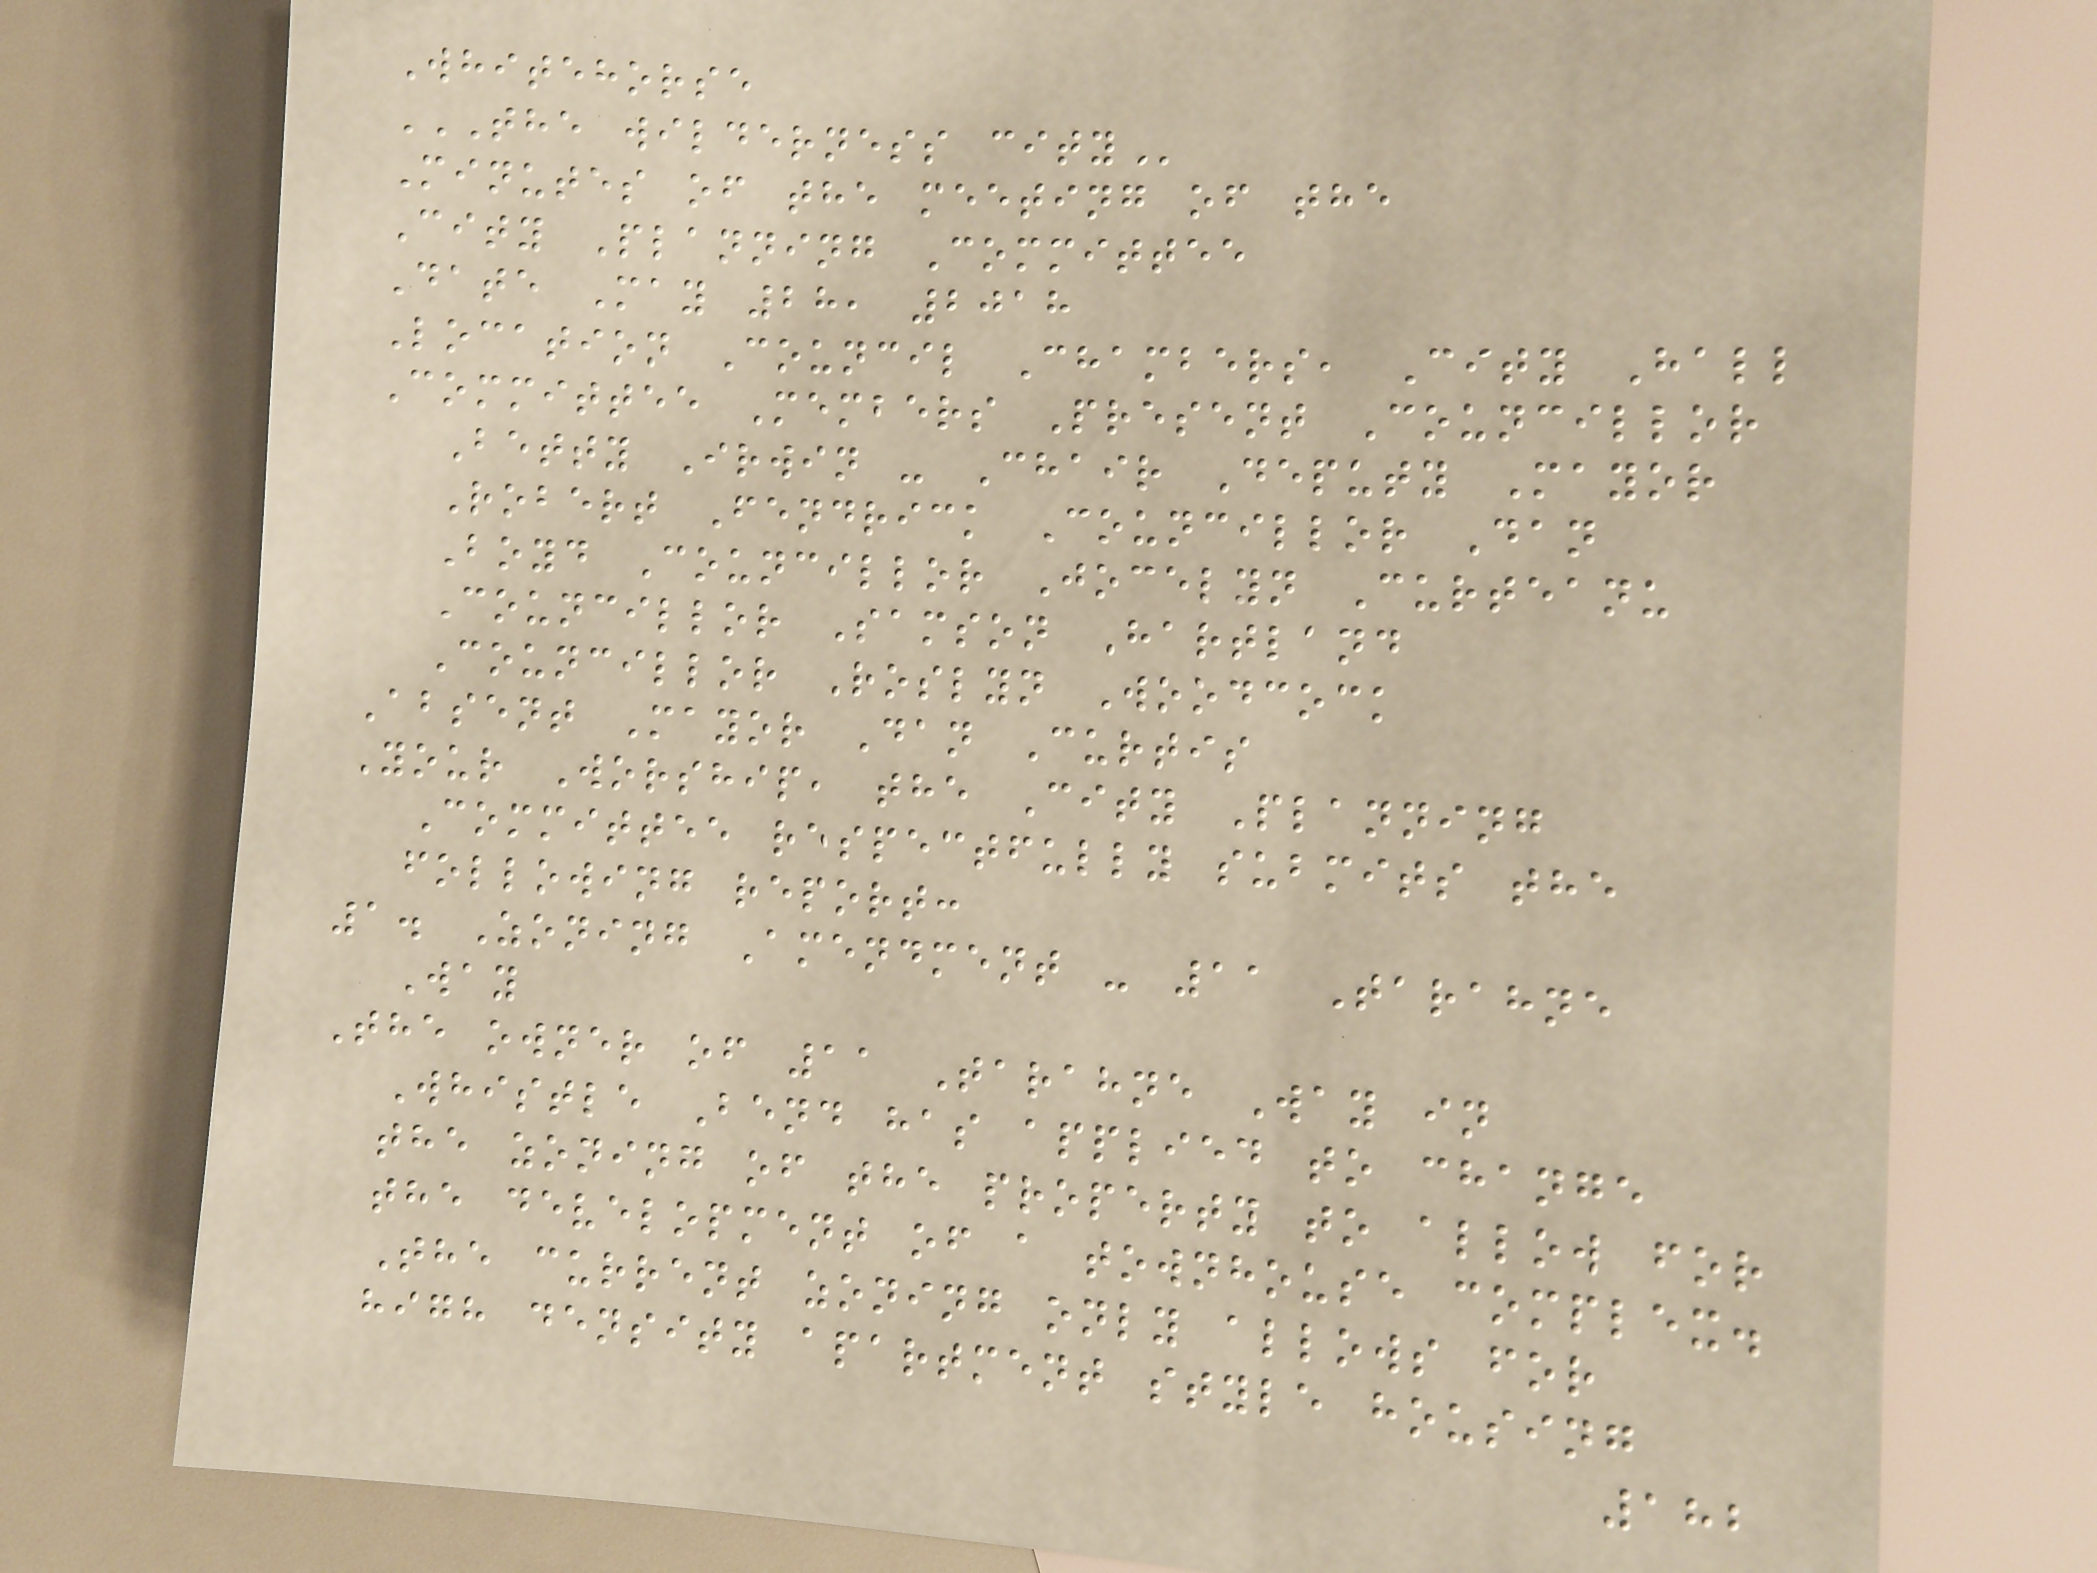Whitehorse
THE WILDERNESS CITY
Minutes of the meeting of the
City Planning Committee
Date May 28, 2018
Location Council Chambers, City Hall
Committee Members Present Councillor
Betty Irwin - Chair Deputy Mayor
Robert Fendrick Councillor Dan
Boyd Councillor Jocelyn Curteanu
Councillor Samson Hartland
Councillor Roslyn Woodcock
Absent Mayor Dan Curtis
Your Worship, the City Planning
Committee respectfully submits the
following report:
1. Zoning Amendment - 11 Tarahne
Way
The owner of 11 Tarahne Way in
Whistle Bend has applied to change
the zoning of the property to allow for
the development of a townhouse complex.
The current zoning only allows for
high density apartment style housing
182
